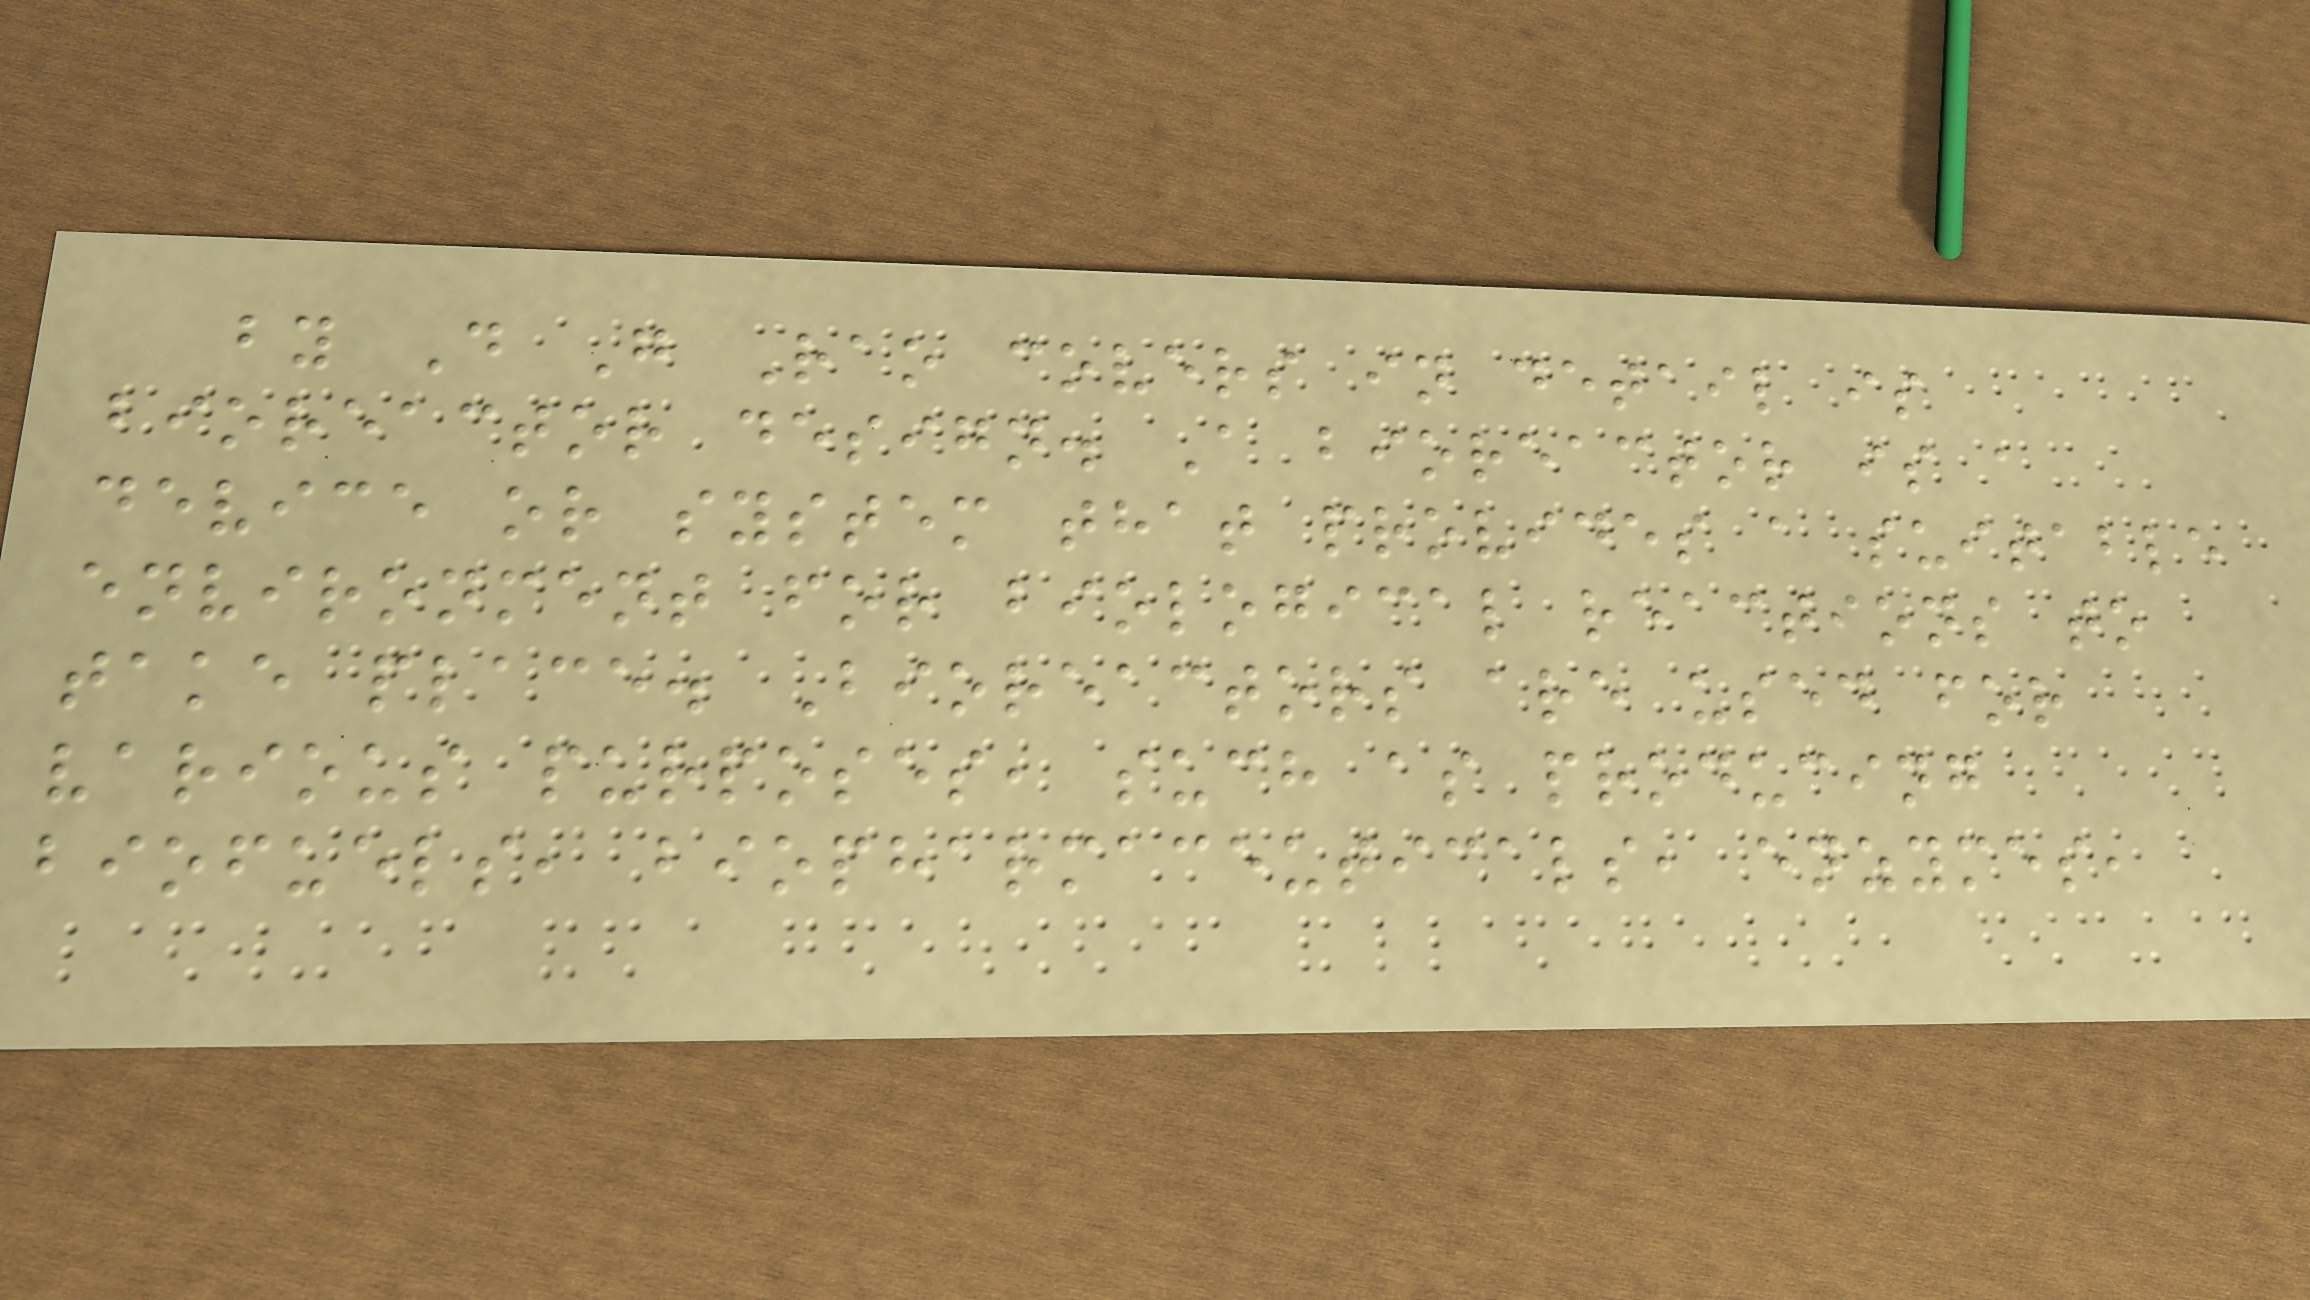by D G Rao covers in detail is
bioreactor design. A bioreactor is a
device or system that provides a suitable
environment for biological reactions to
take place. Bioreactors are used for
various purposes, such as producing
biofuels, biopharmaceuticals, enzymes,
